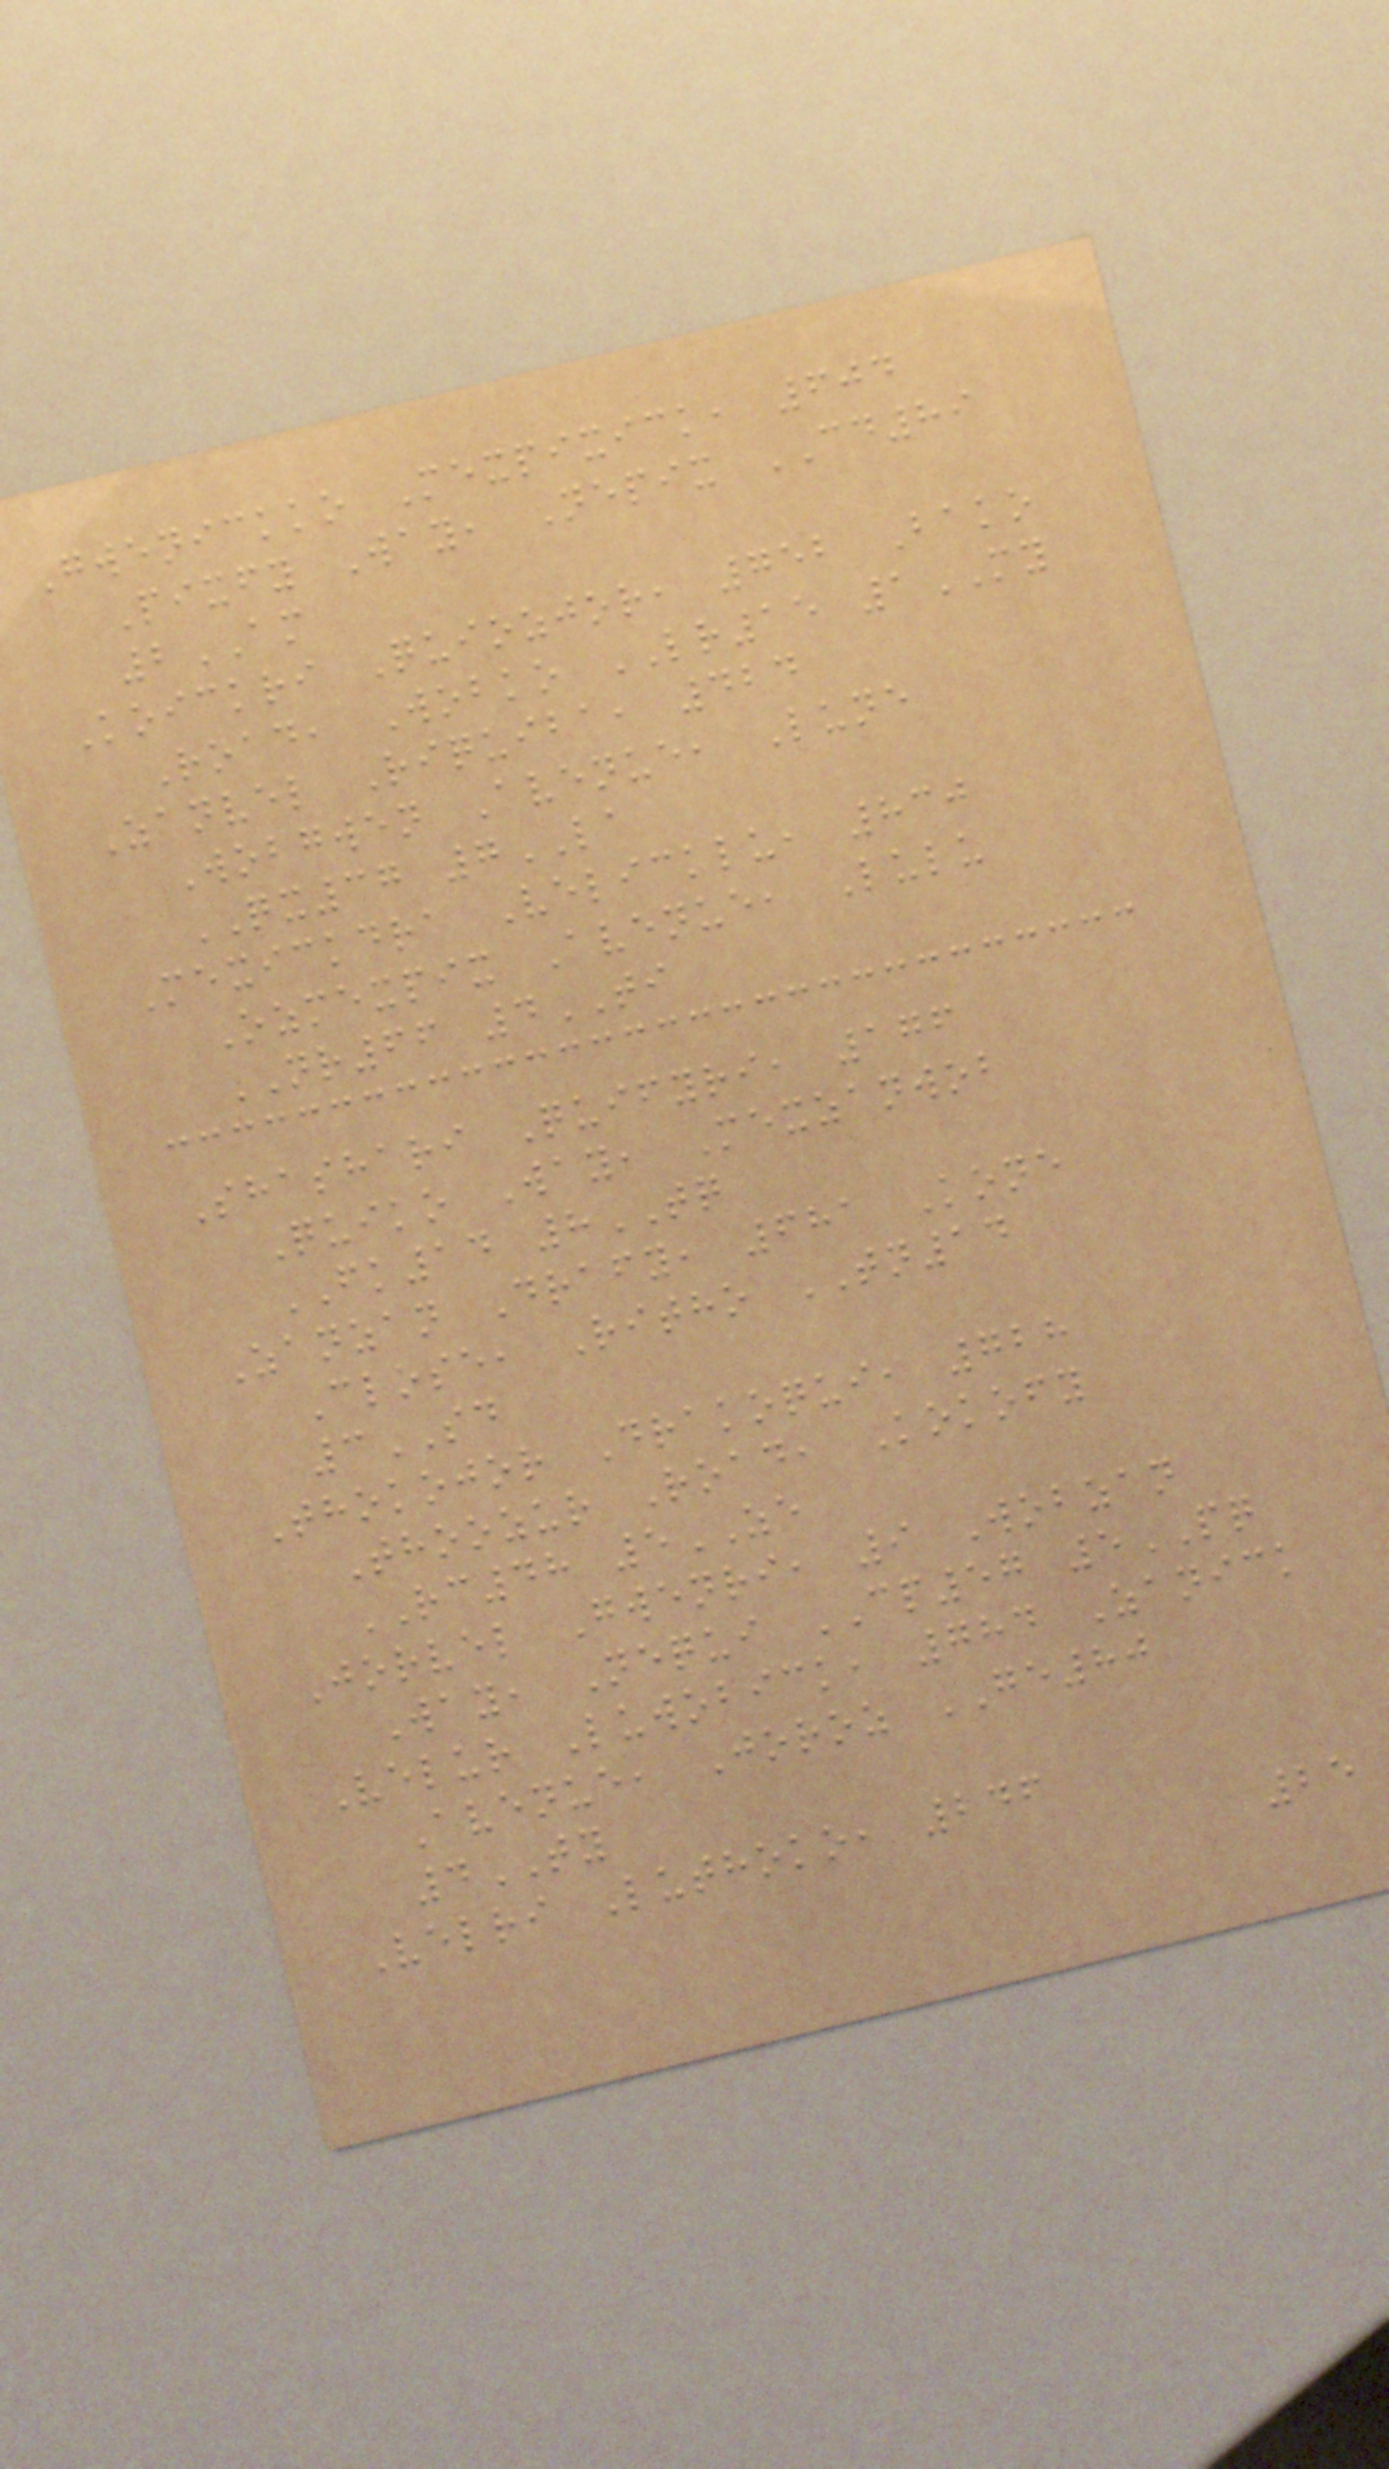Gwenickko Mexpixick, 604
Pixfy Way, Nepix CD89
2AM
Koickri Quiozjor, 752 Bako
Road, Wobko LR15 1MY
Zanvel Riquiba, 424
Wobgwen Avenue, Lune
QX37 7LA
Mexickdra Velicklu, 830
Ozmexpix Avenue, Lulu
NR66 4TI
Shashari Quifyri, 176
Quiko Way, Mexzanwob
FK14 8TQ
Zanzan Drafy, 681 Kone
Close, Ritho TN14
3SD
Thokojor Drakoqui, 728
Thoozur Road, Kokofy
RC48 5ZE
Jorvel Gwenri, 9 Wobzan
Way, Nequi CP57 5PQ
Velur Luwobick, 784 Zanick
Avenue, Joroz GE80
4TY
Velri Luthoko, 246
25
